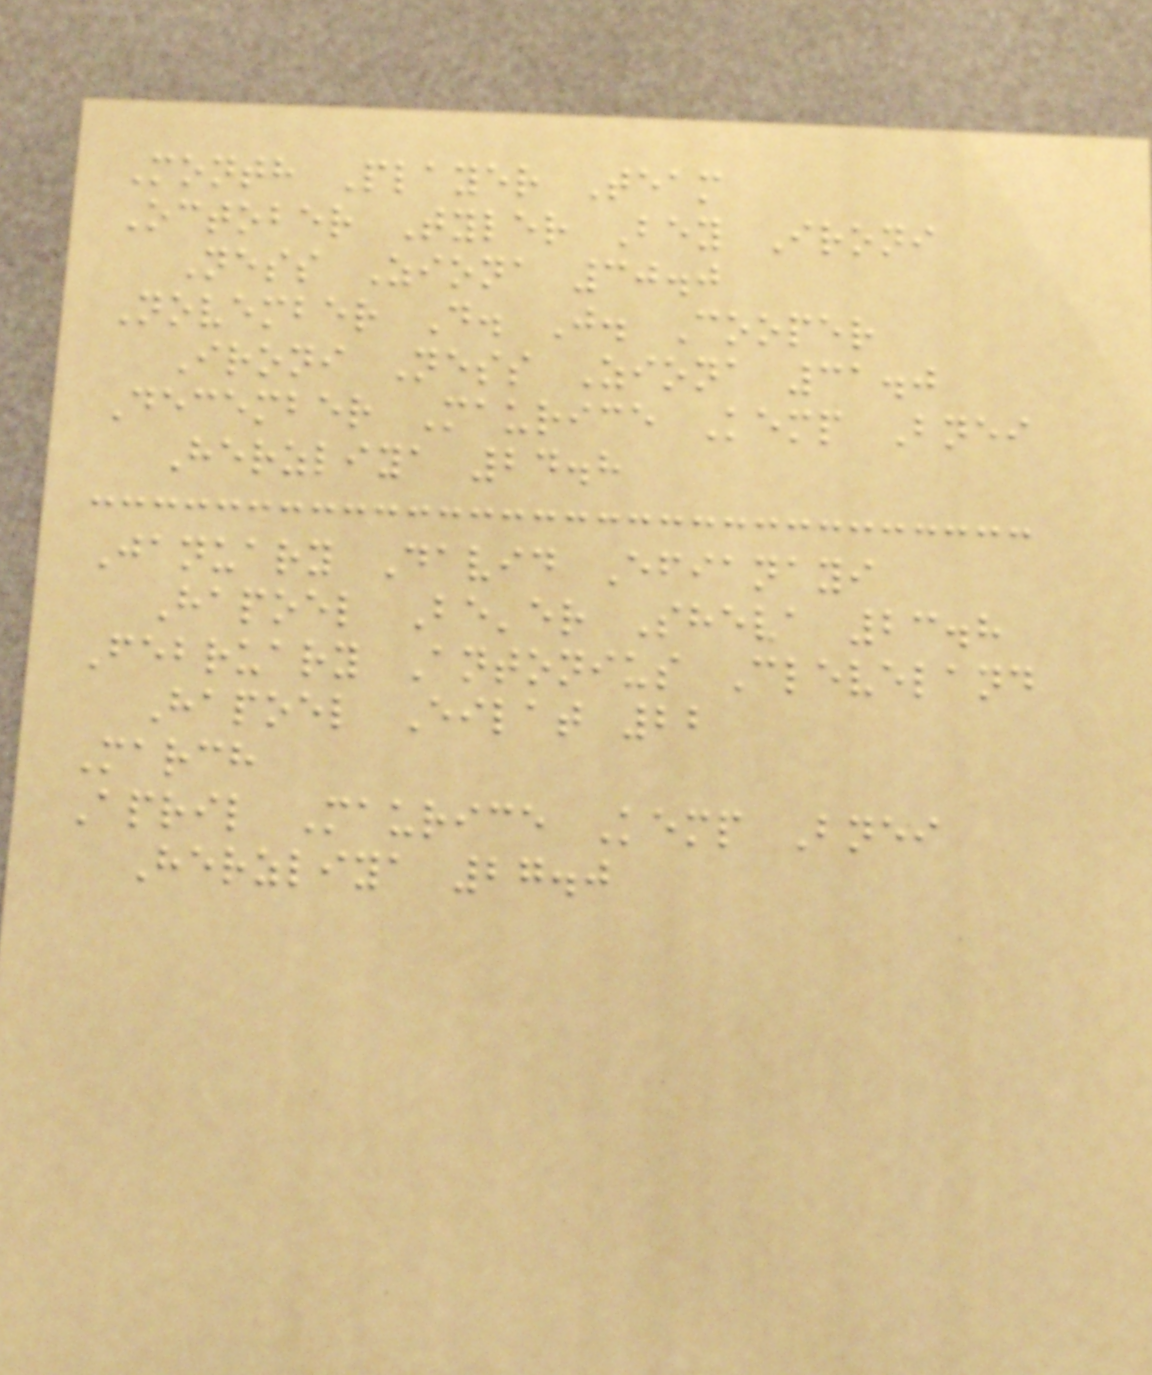Month Player Team
October Tyler Bey Ironi
Ness Ziona 30.0
November D. J. Cooper
Ironi Ness Ziona 31.0
December Maurice Kemp Bnei
Herzliya 24.8
January David Efianayi
Hapoel Be'er Sheva 23.8
February Antonius Cleveland
Hapoel Eilat 22
March
April Maurice Kemp Bnei
Herzliya 27.0
